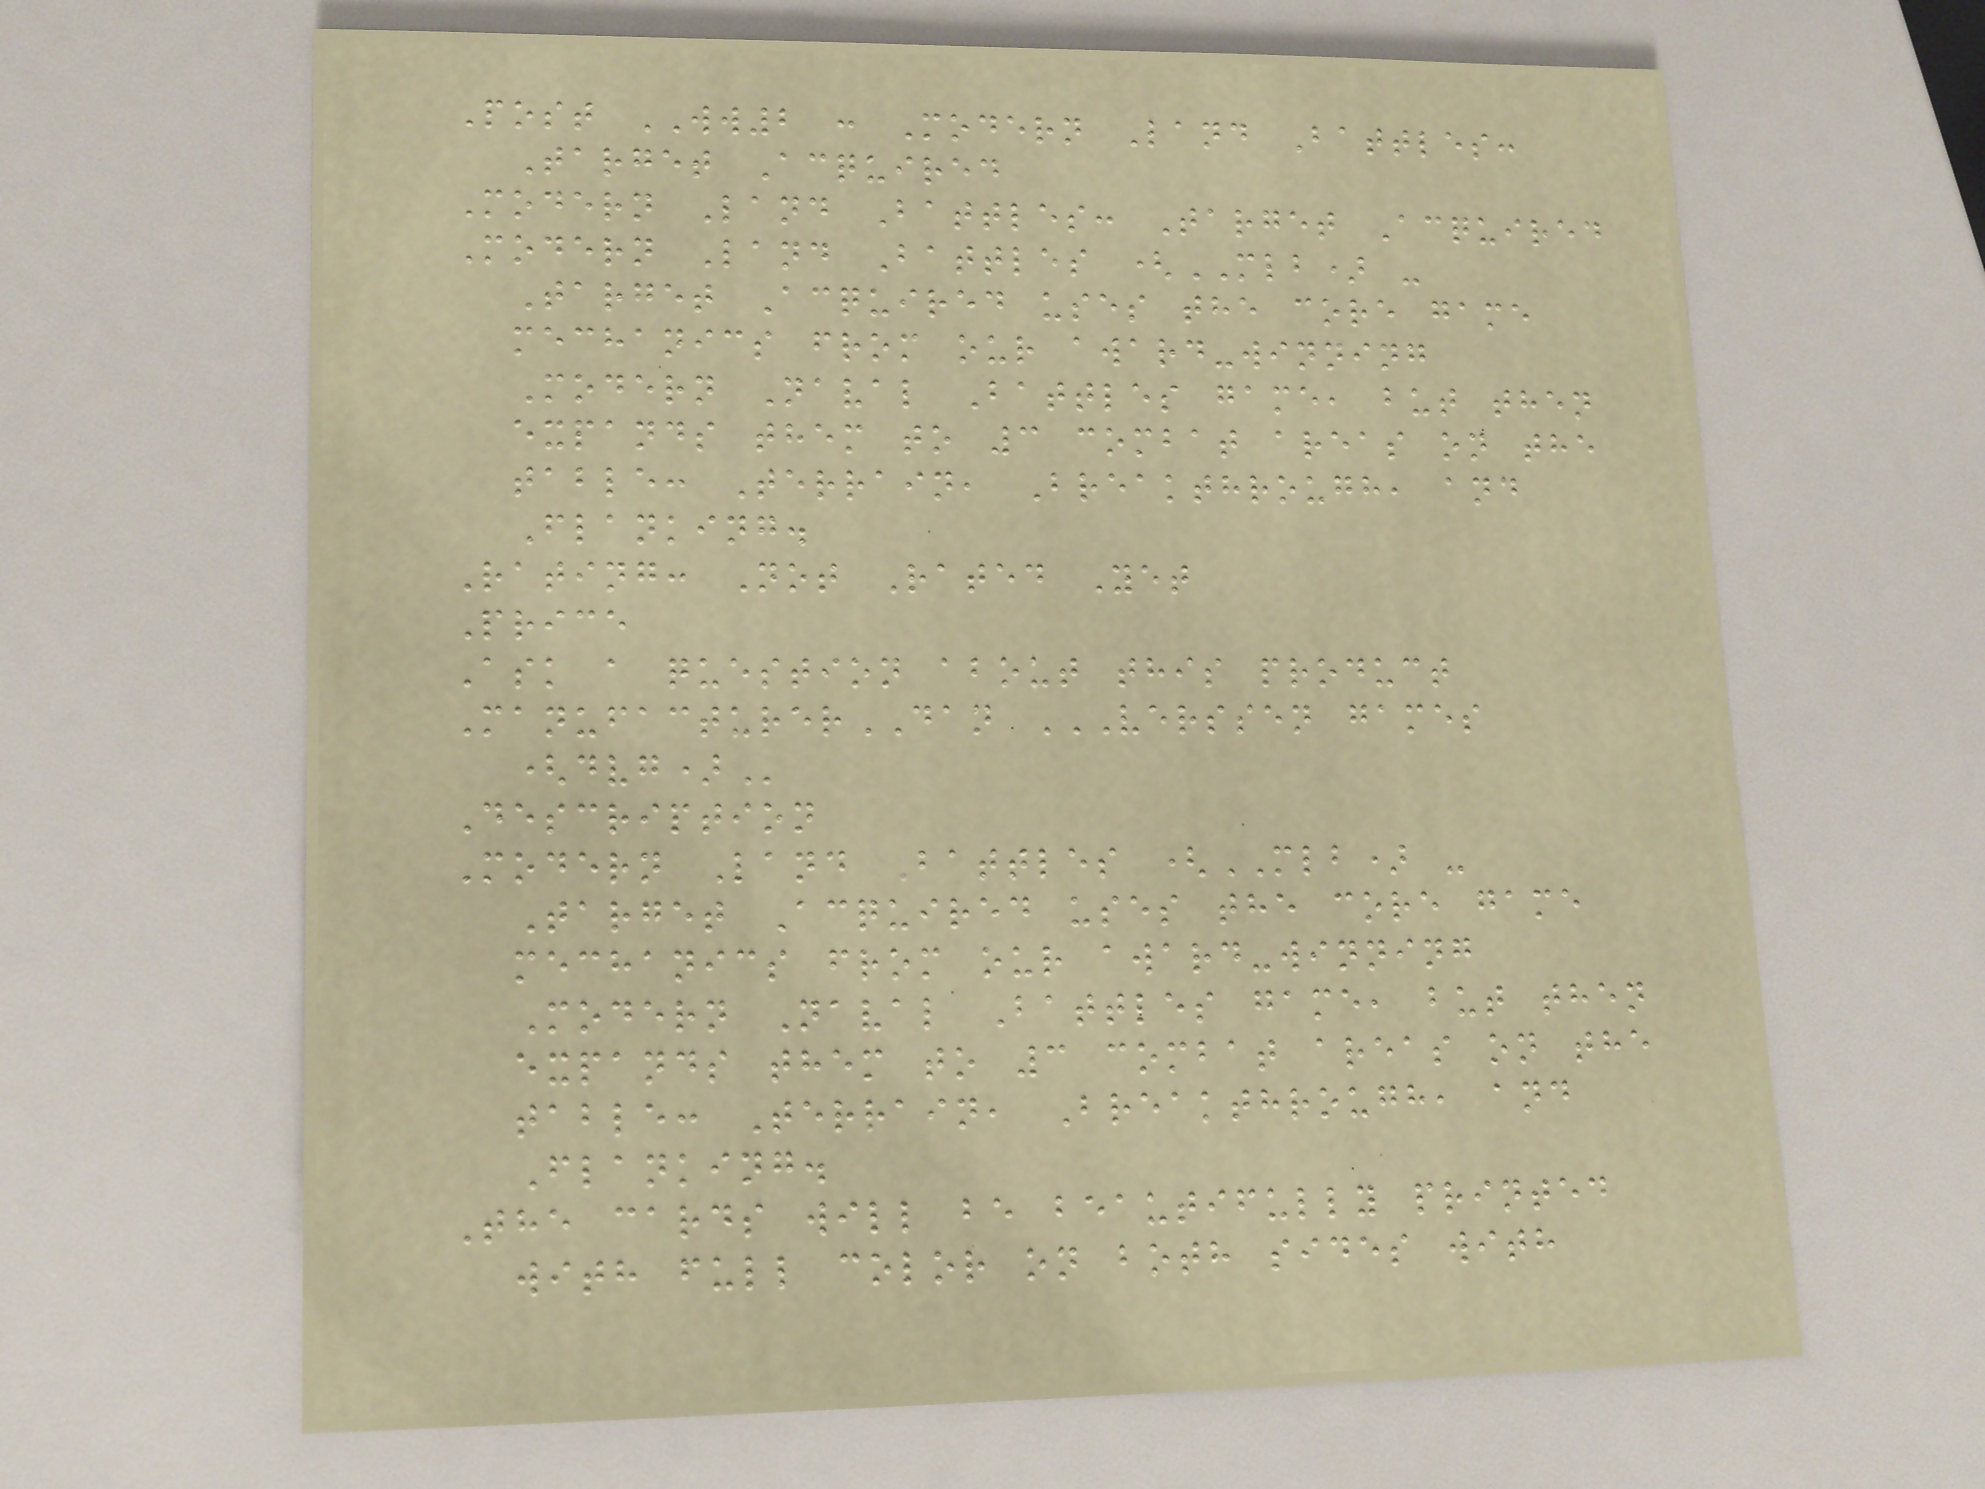Post WW2 : Modern Land Battles:
Target Acquired
Modern Land Battles: Target Acquired
Modern Land Battles (MLB) -
Target Acquired uses the core game
mechanics from our award-winning
Modern Naval Battles game, but then
expands them to 3 combat areas on the
table: Terrain, Breakthrough, and
Flanking.
Rating: Not Rated Yet
Price
Ask a question about this product
ManufacturerDAN VERSSEN GAMES
(DVG)
Description
Modern Land Battles (MLB) -
Target Acquired uses the core game
mechanics from our award-winning
Modern Naval Battles game, but then
expands them to 3 combat areas on the
table: Terrain, Breakthrough, and
Flanking.
The cards will be beautifully printed
with full color on both sides with
